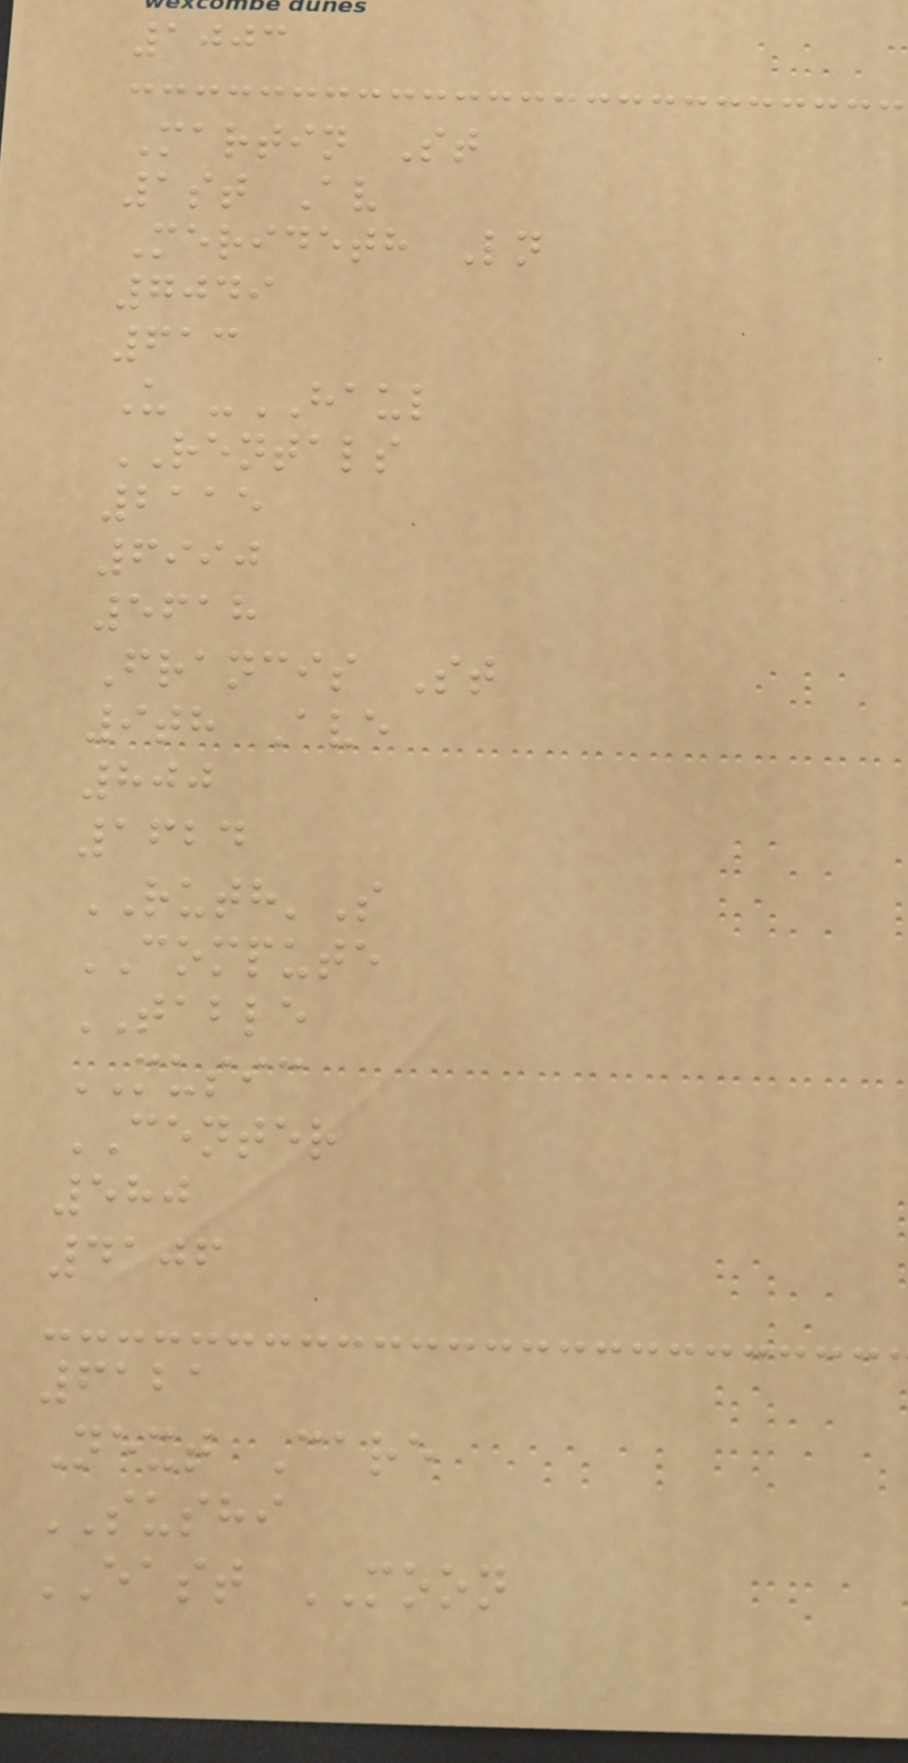1003
Martin St
1st Av
Merideth Ln
7049
613
U -HAUL
RENTALS
2115
6990
5618
Francis St
9th Ave
800
1624
RUTH'S
COMPUTE
TABLE
MUSIC
CENTER
580
4106
6121
Next Care
SUSHI
EAST MOON
